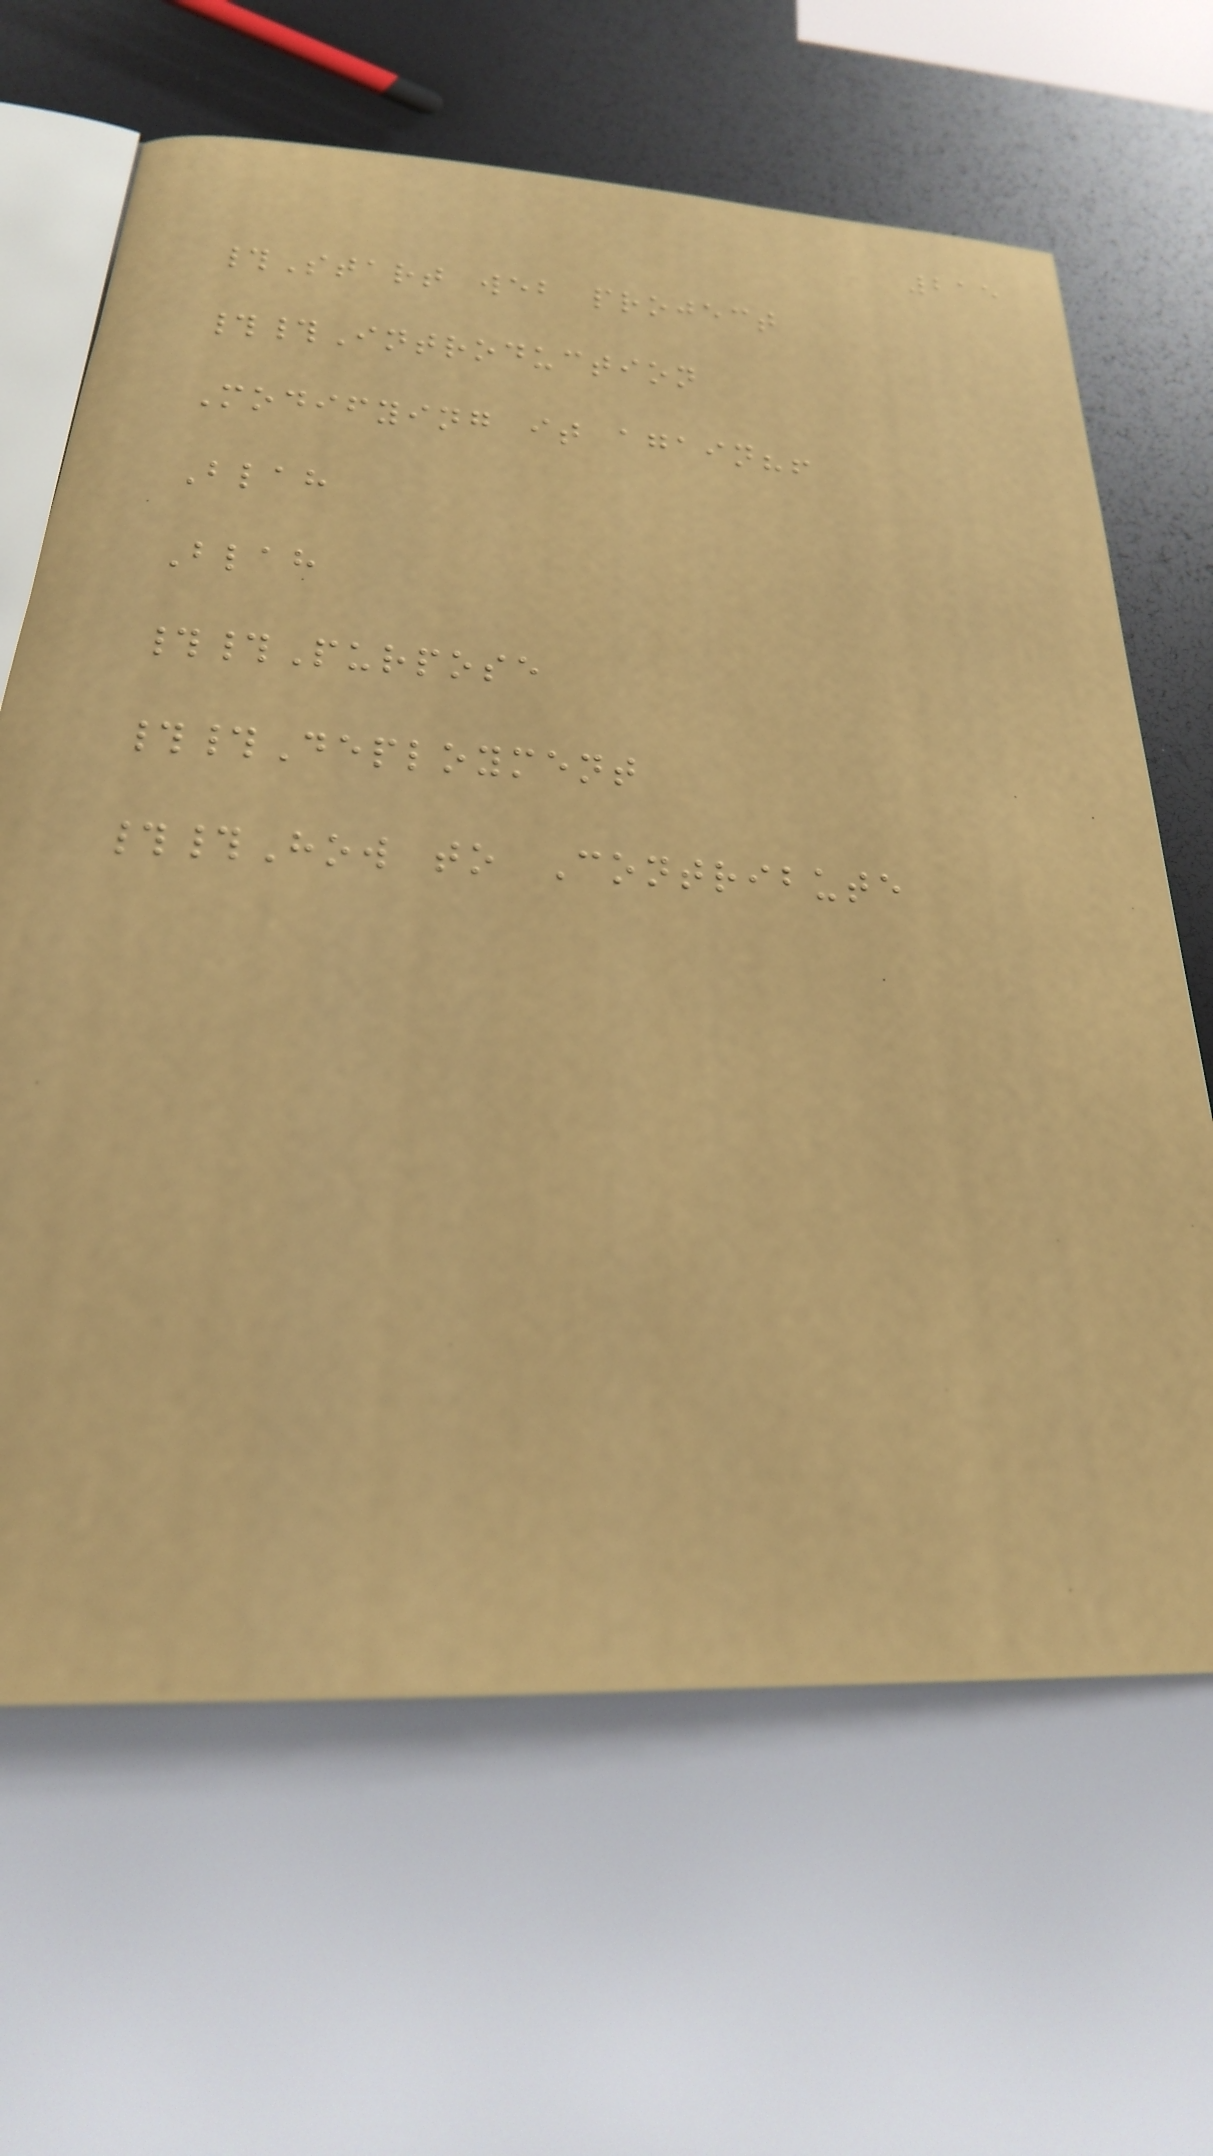215
#Start web project
##Introduction
Modifying it again?!
Blah
Blah
##Purpose
##Deployment
##How to Contribute
